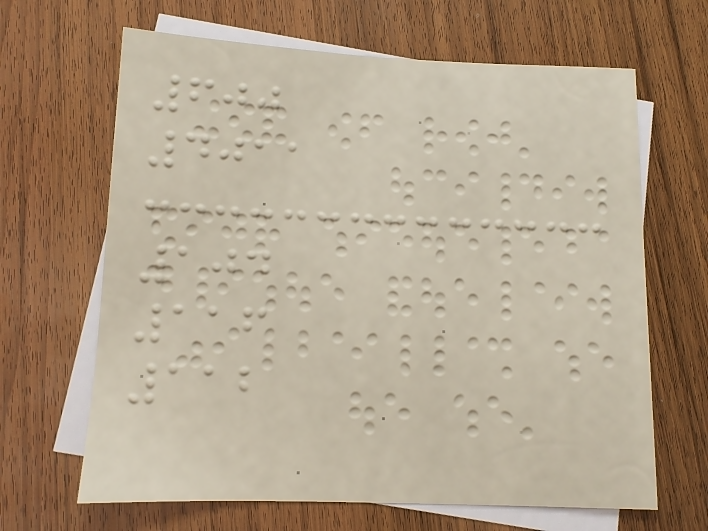600
4011
104
116
112
